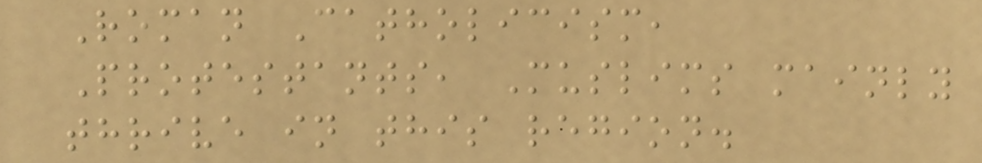Roman Catholicism,
Protestants, Muslims mainly
thrive in this region.
